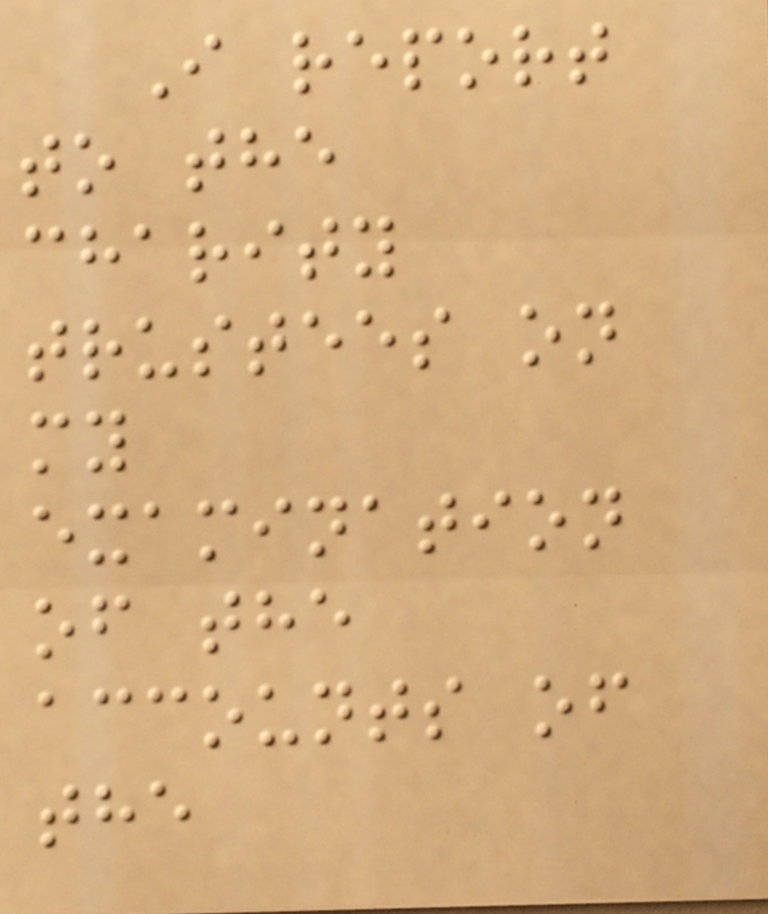I report
to the
charity
trustees on
my
examination
of the
accounts of
the
